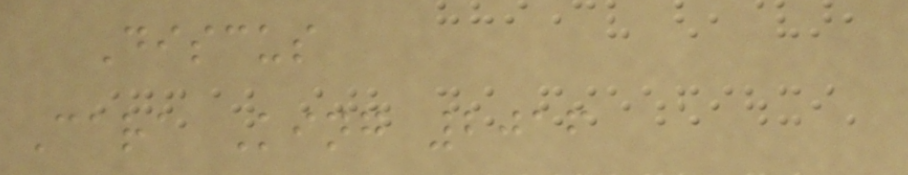Discus
Cara King 2016
